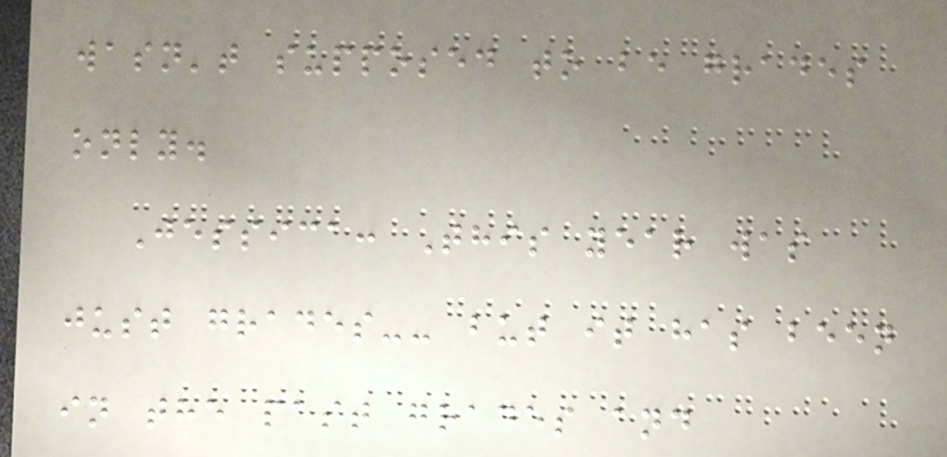wasn't supposed to be grades
only.
Jessica: This year was
just grades-- but it has been
in the past grades and
